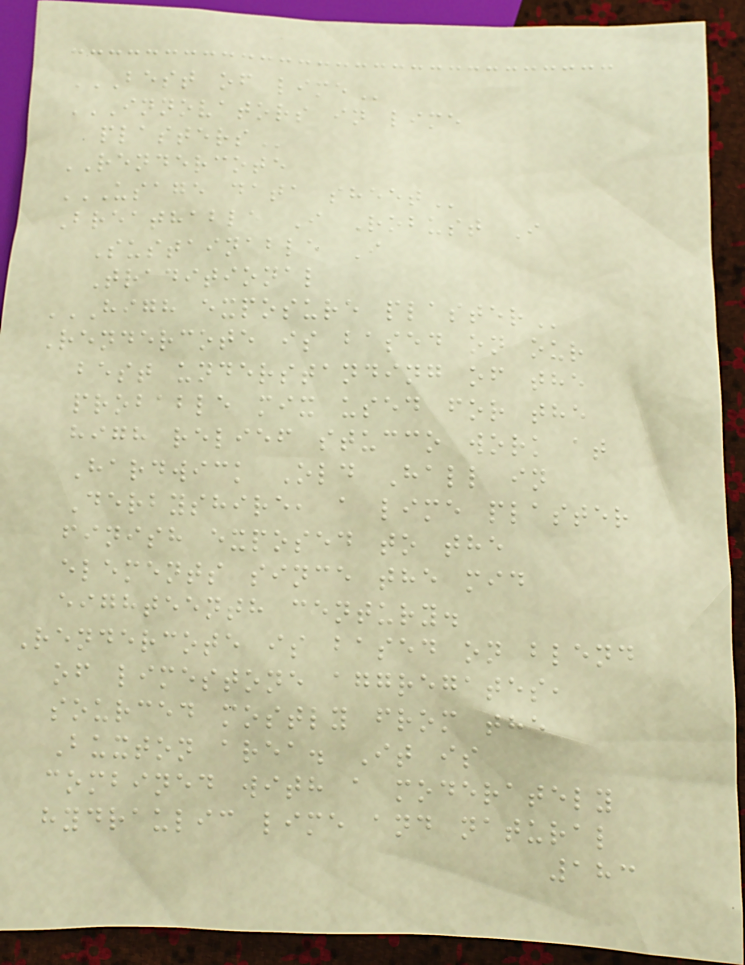BEST OF LIME
INNOVATORS IN LIME
PLASTERS
RENDERCOTE
USAGE DATA SHEET
Breathable I Robust I
Sustainable I
Traditional
HIGH EXPOSURE PLASTER
Rendercote is based on our
best understanding of the
probable mix used for the
high relief stucco work at
Hardwick Old Hall in
Derbyshire, a lime plaster
finish exposed to the
elements since the mid
eighteenth century.
Rendercote is based on blend
of limestone aggregates,
sourced mostly from the
Buxton area. It is
combined with a moderately
hydraulic lime and natural
183
